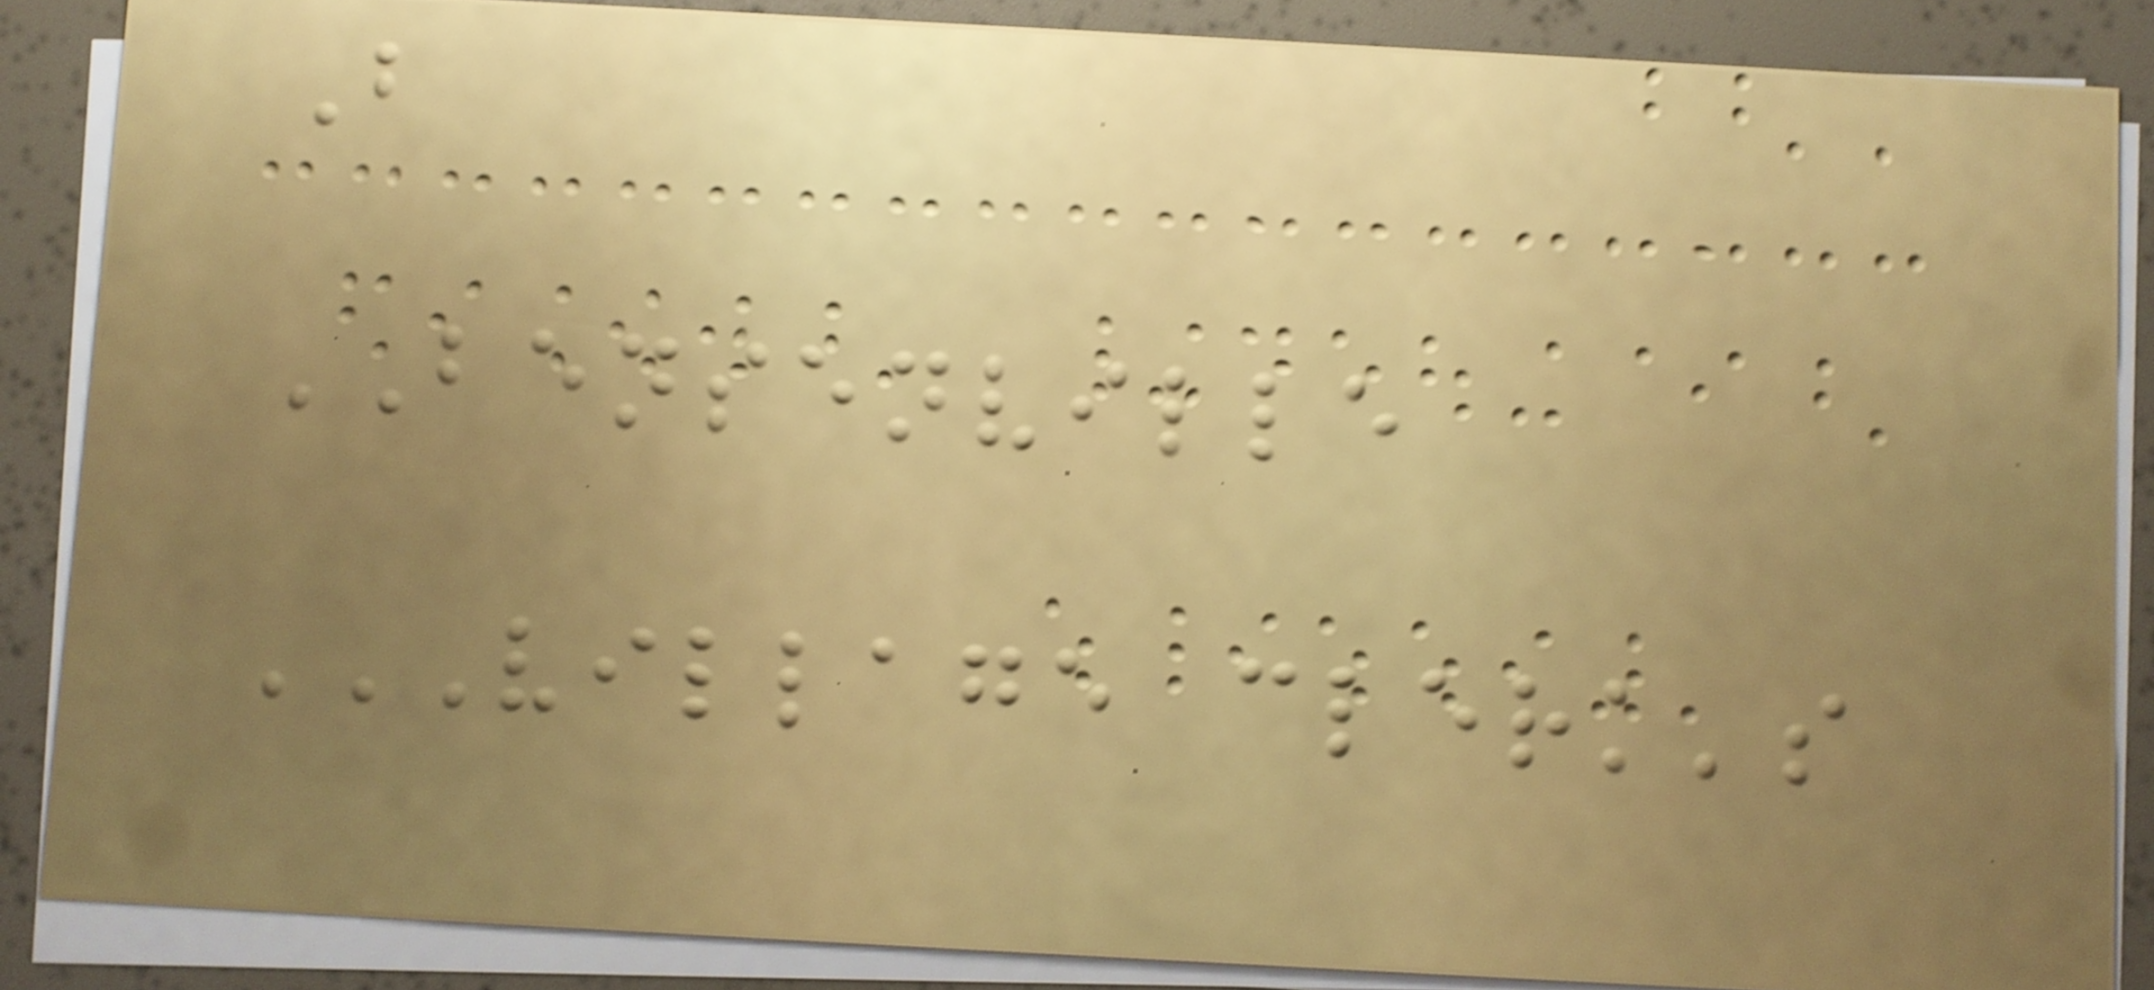B
BENSENVILLE
VILLAGE CLERK'S
